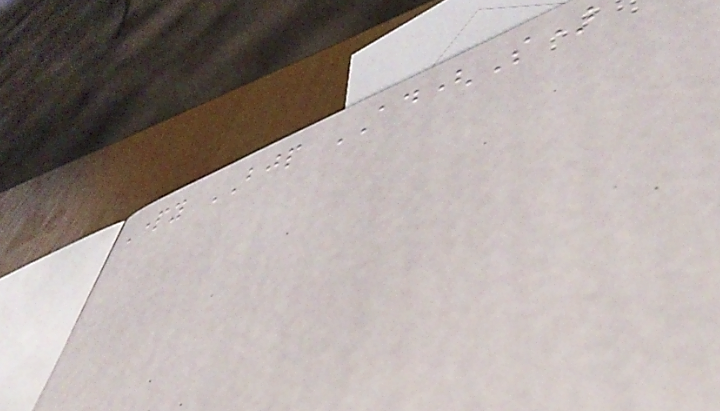Party BJP AD(S)
